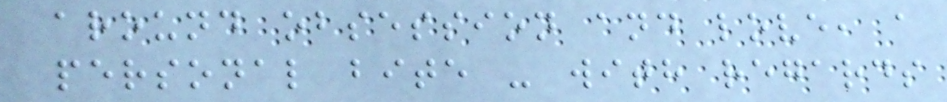around obsession and love, a
personal bite - with regards
